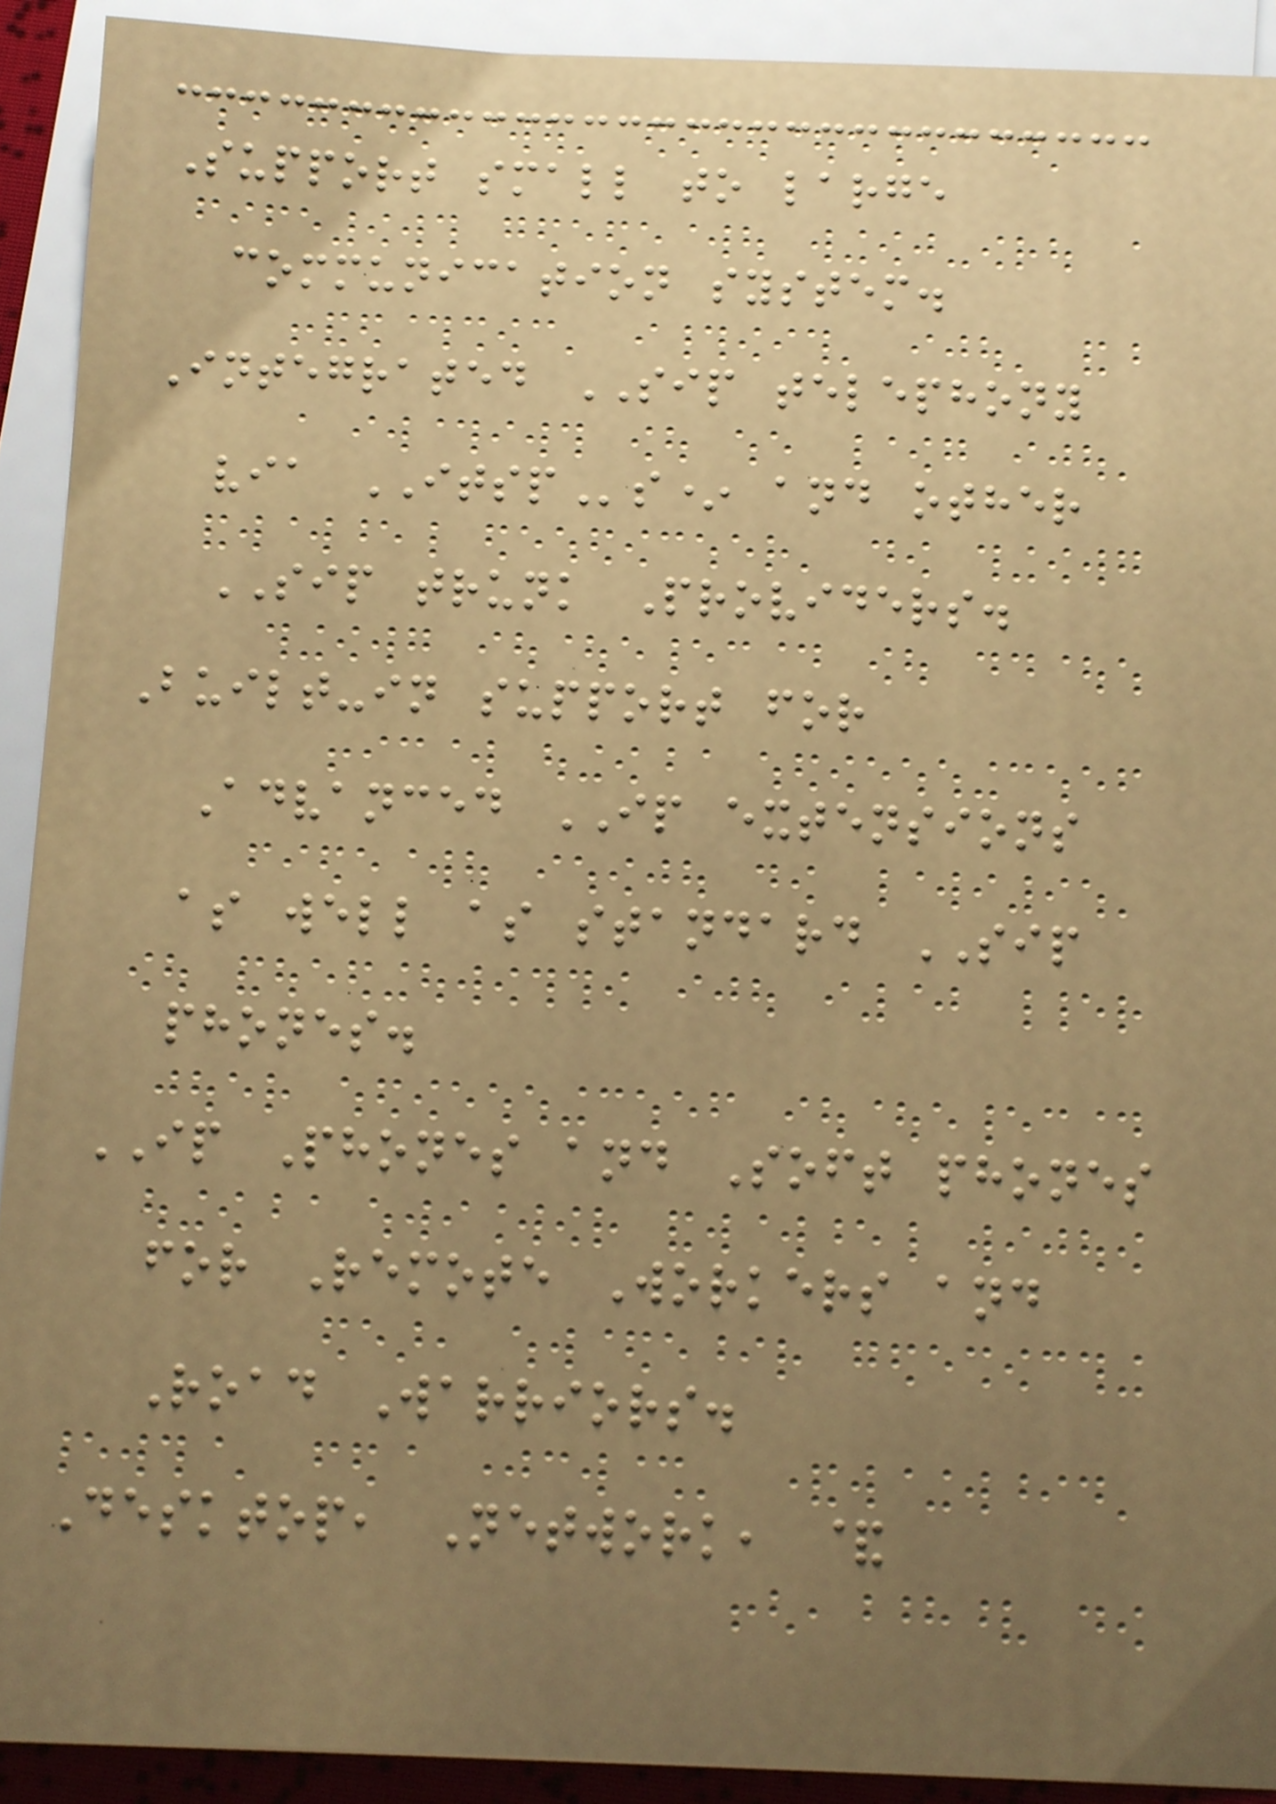Support small to large
communication system.
Integrated SIP telephony
via ITSPs* and other
SIP trunk Providers.
Built-in support for
Advanced IP extensions
as well as standard SIP
phones.
IP Phones and Soft phones
for Remote Workers and
Road Warriors.
Desktop, Network, &
